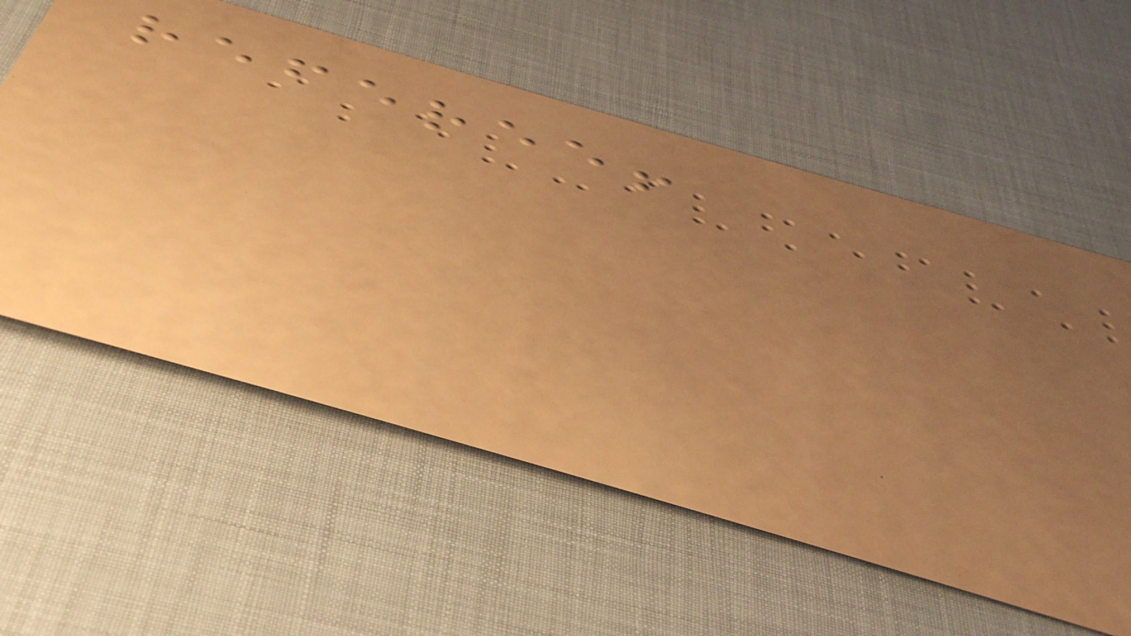referee!
